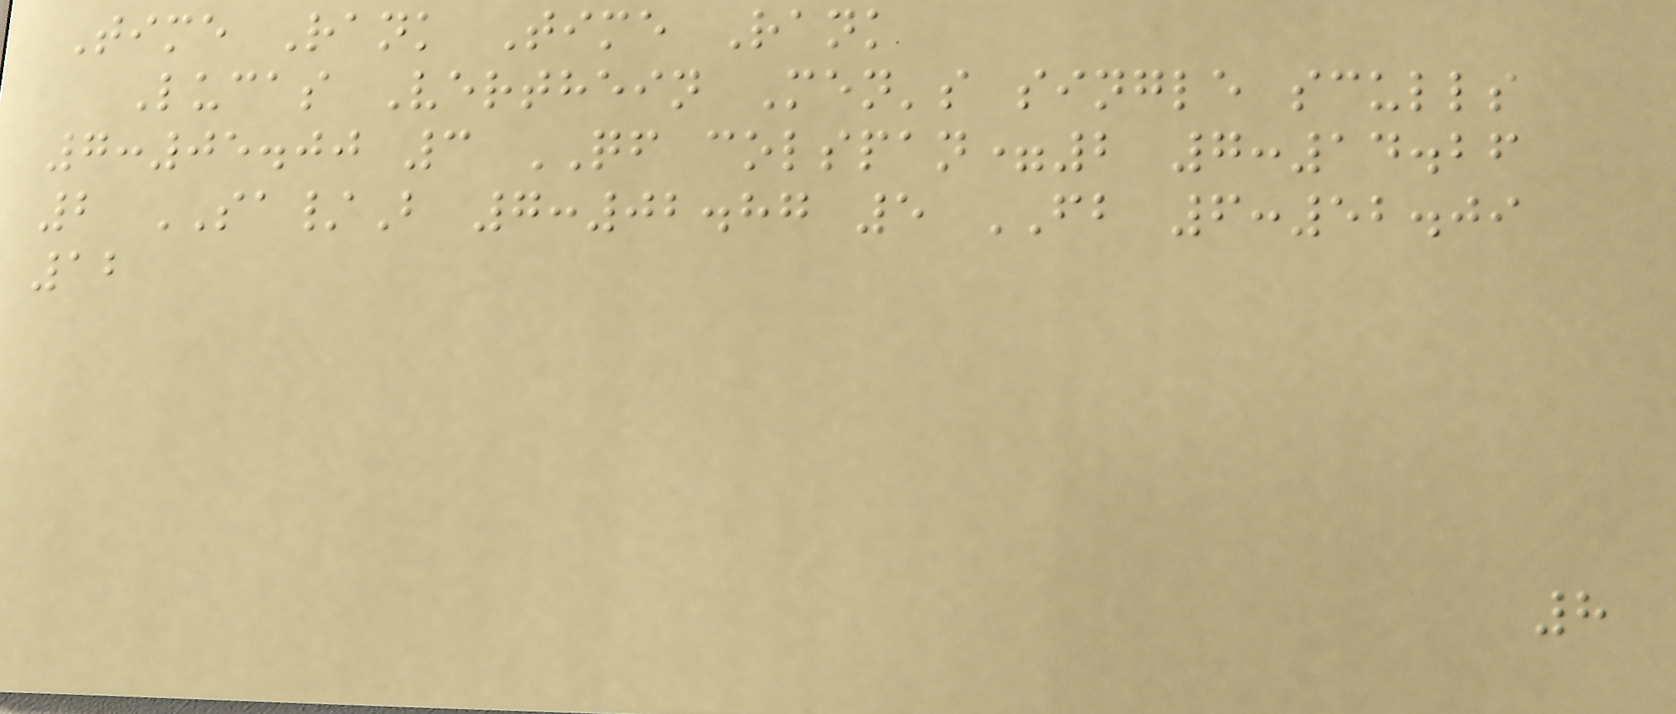Time Rank Time Rank
Lucas Verthein Men's single sculls
7:05.00 3 QF colspan=2 7:14.26
2 SA/B 7:02.87 5 FB 6:52.09
12
8
